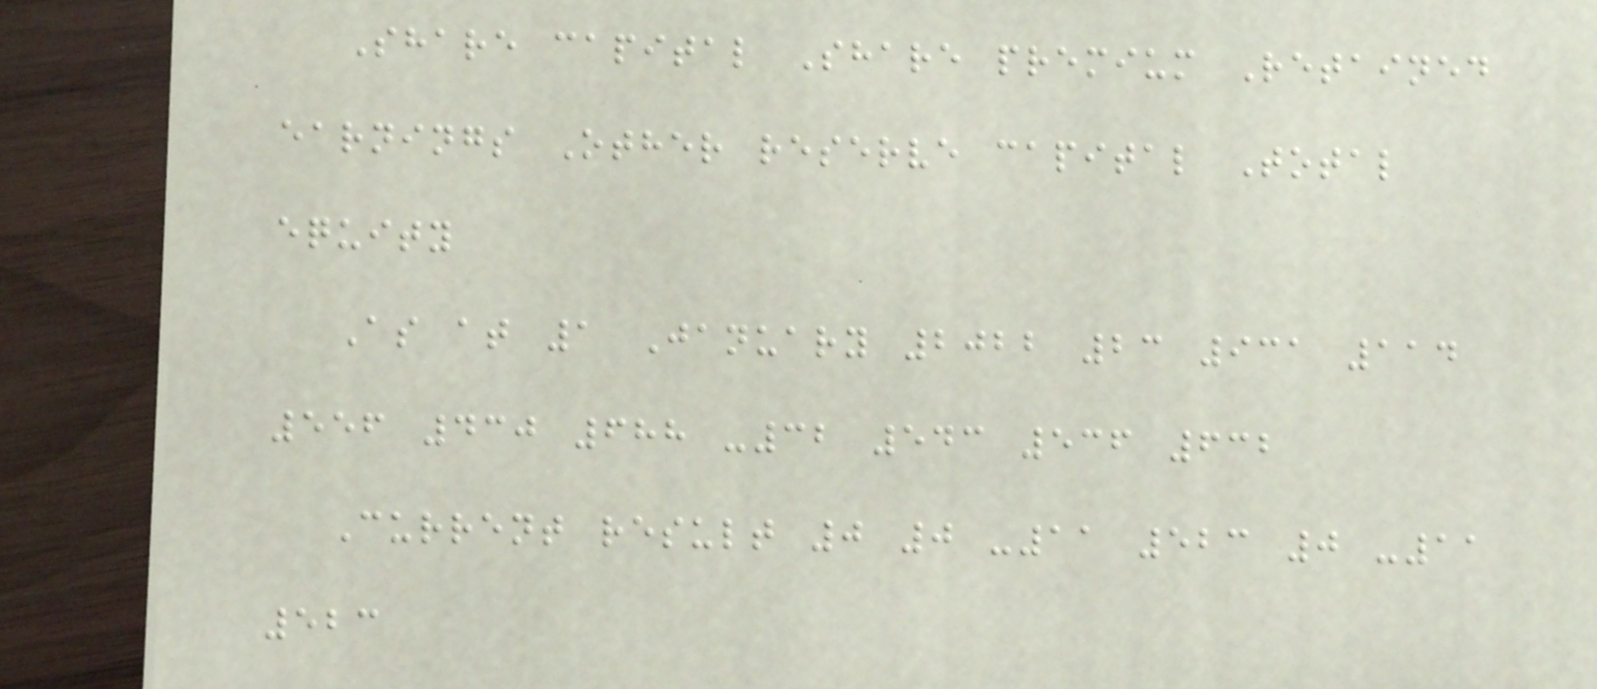Share capital Share premium Retained
earnings Other reserve capital Total
equity
As at 1 January 2022 23 931 114
556 430 688 -32 543 536 632
Current result 0 0 -11 523 0 -11
523
